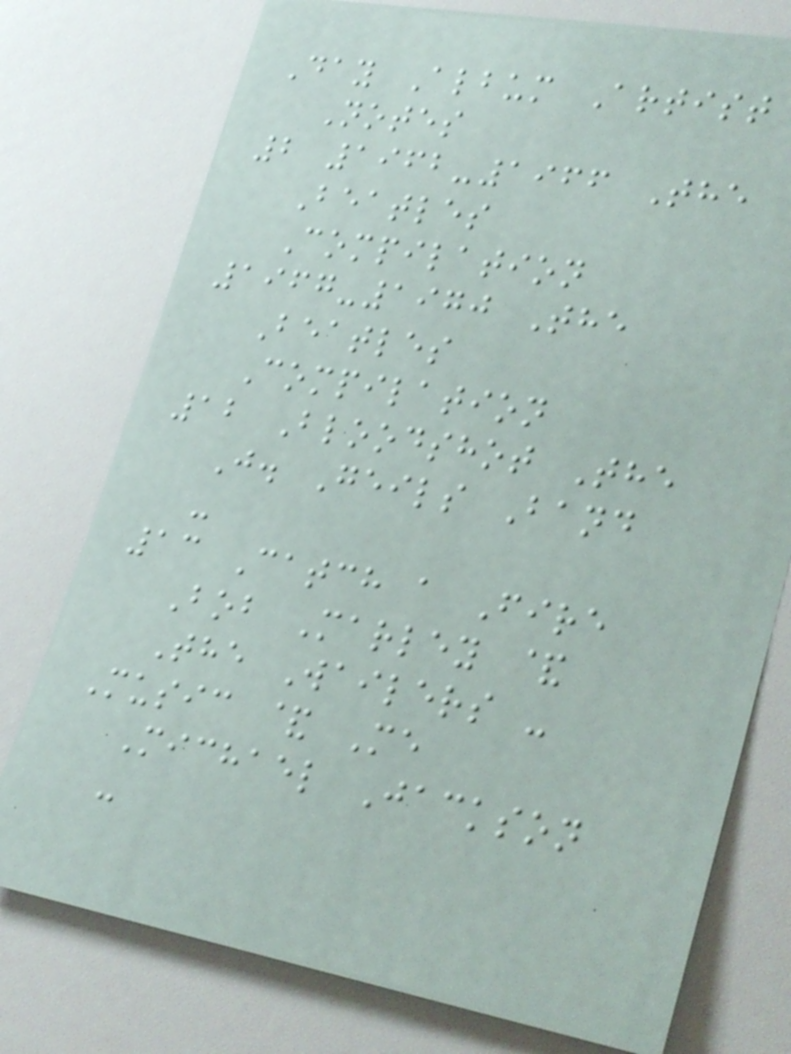Day Album Artist
Notes
2 1962-1966 The
Beatles
Compilation
1967-1970 The
Beatles
Compilation
12 Bloodshot The
J. Geils Band
-
13 Catch a Fire
Bob Marley &
The Wailers -
Music & Me
Michael Jackson
-
